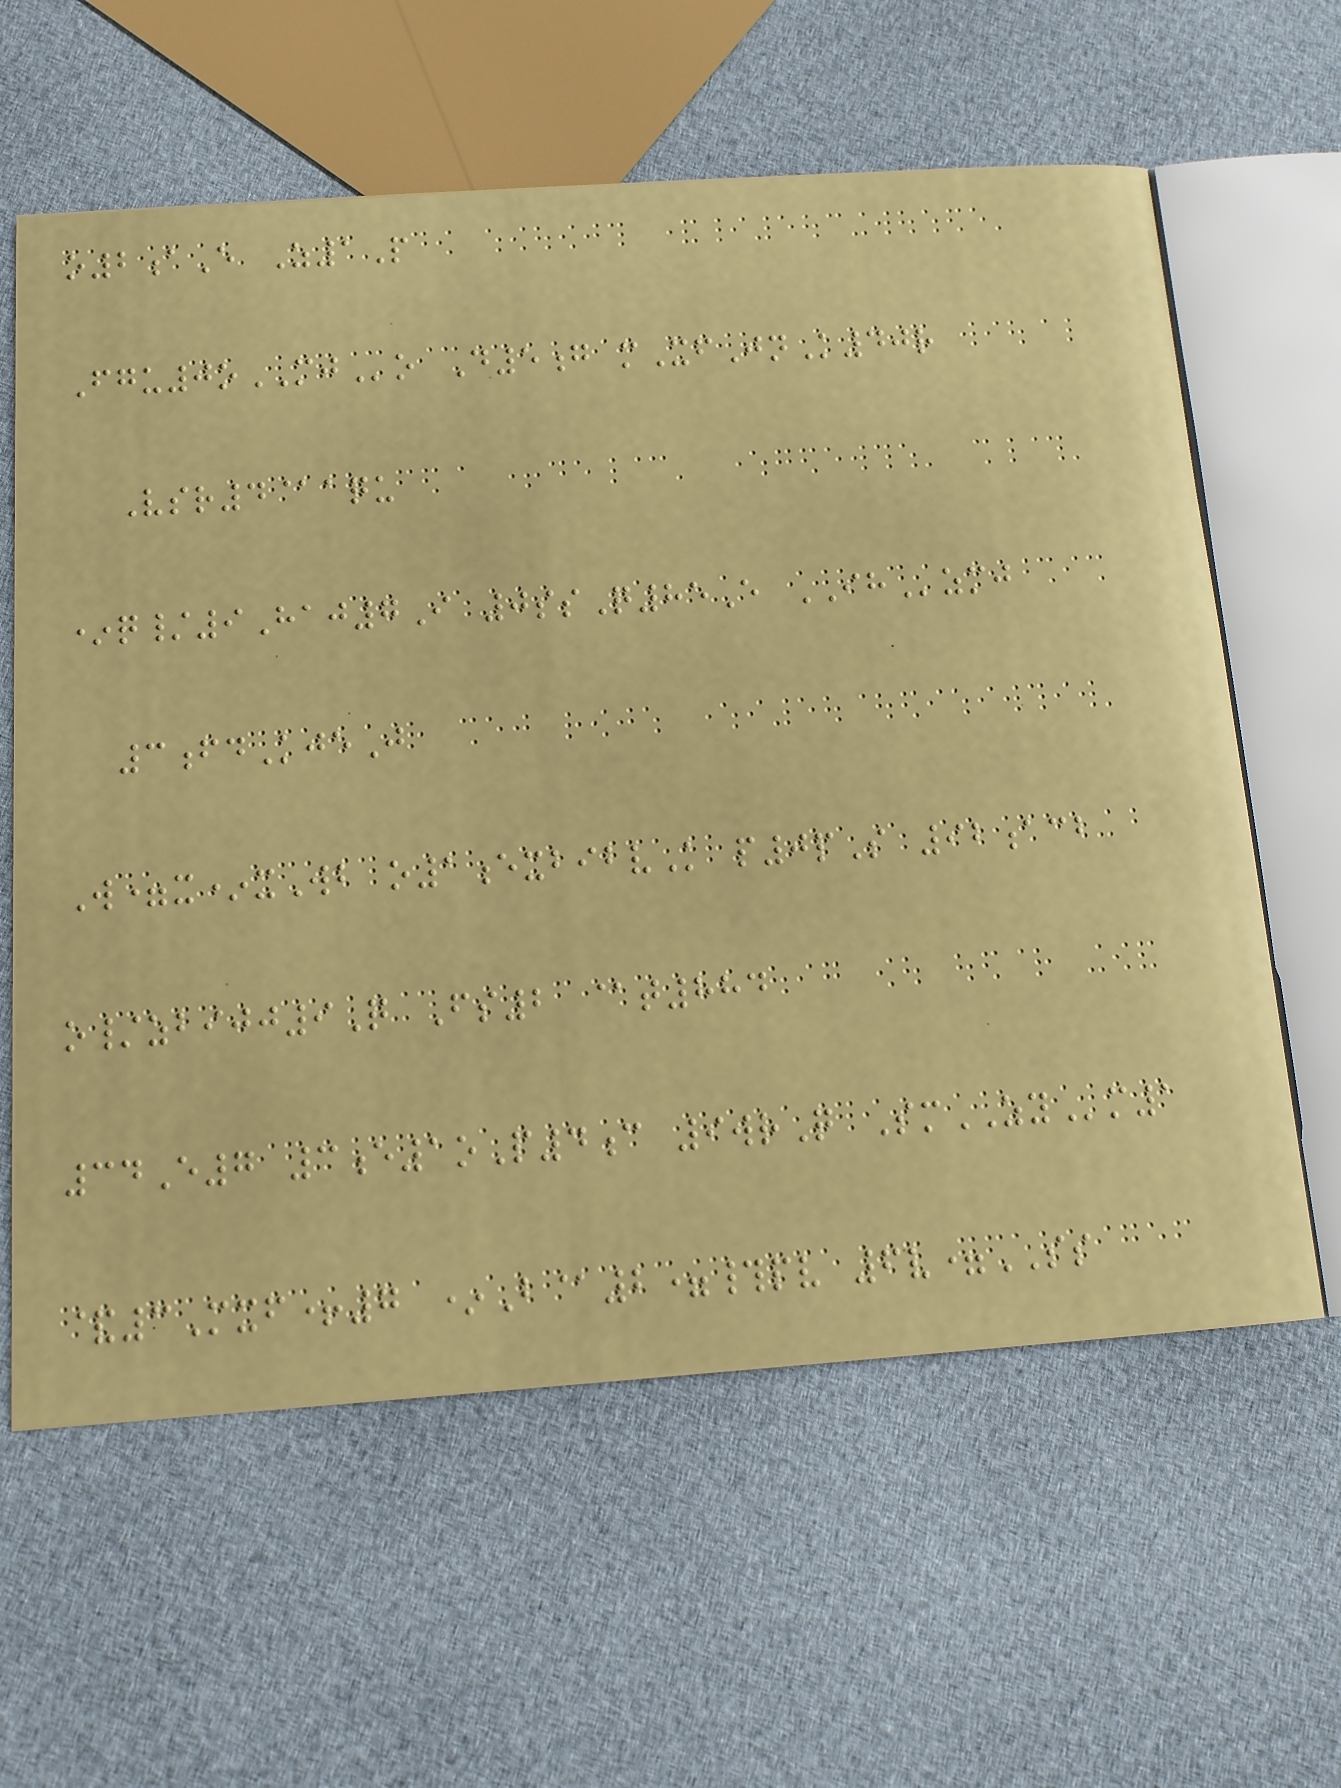o2aE Z1P
Fgu0oMJo D5g mXfJnK40r
Vsr4@aqu
*q/9Haj7I 0ssQ85E IHzmj
3fdKjeJ
W=x*xWb o1exbibvK p0pS 92acb
o/zbijj9Q Fs2 @t884
34E7 3e1oP4c 9wrQ SmZYm1
&3Mxf+7 *B@2=#pv 6v=SS
